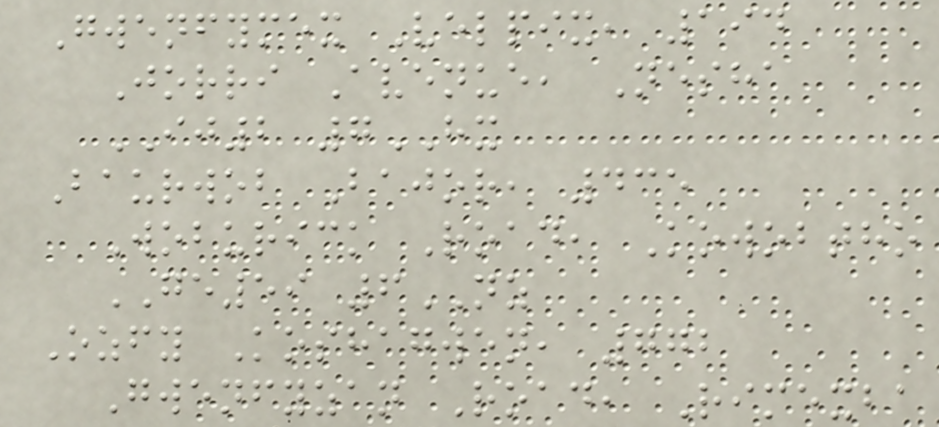Gwenfymex Velpix, 194
Jorri Avenue, Nesha
IJ2 7HX
Baurwob Bajor, 435
Woburick Road, Kowobtho
GE59 6NZ
Ozfy Koshagwen, 772
Gwenfyzan Road, Rimexba
